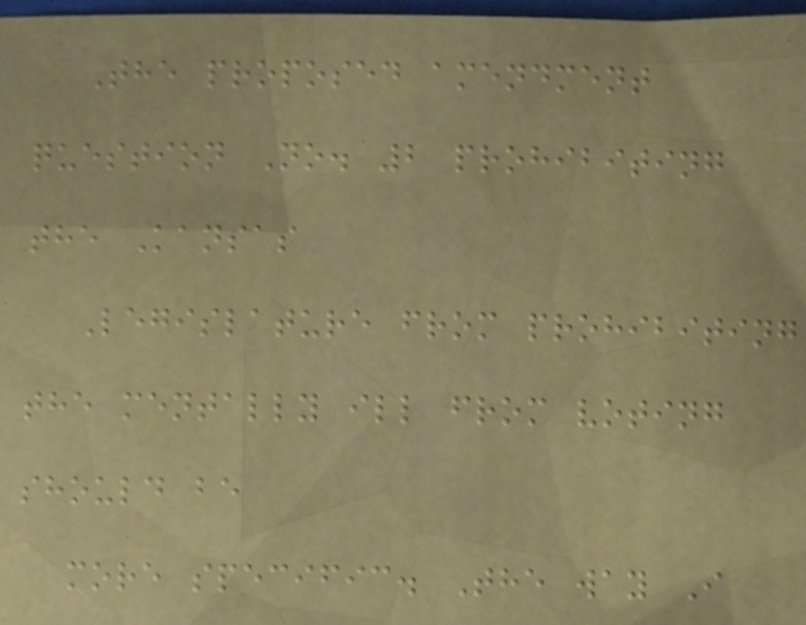The proposed amendment
question No. 2 prohibiting
the Kansas
Legislature from prohibiting
the mentally ill from voting
should be
more specific. The way I
